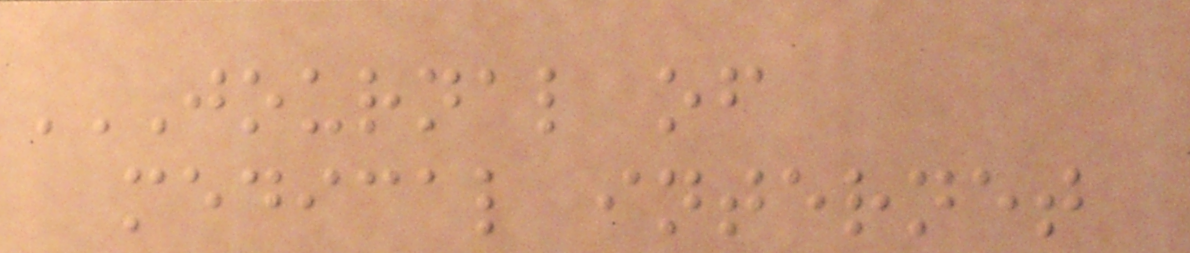JOURNAL OF
MEDICAL INTERNET
